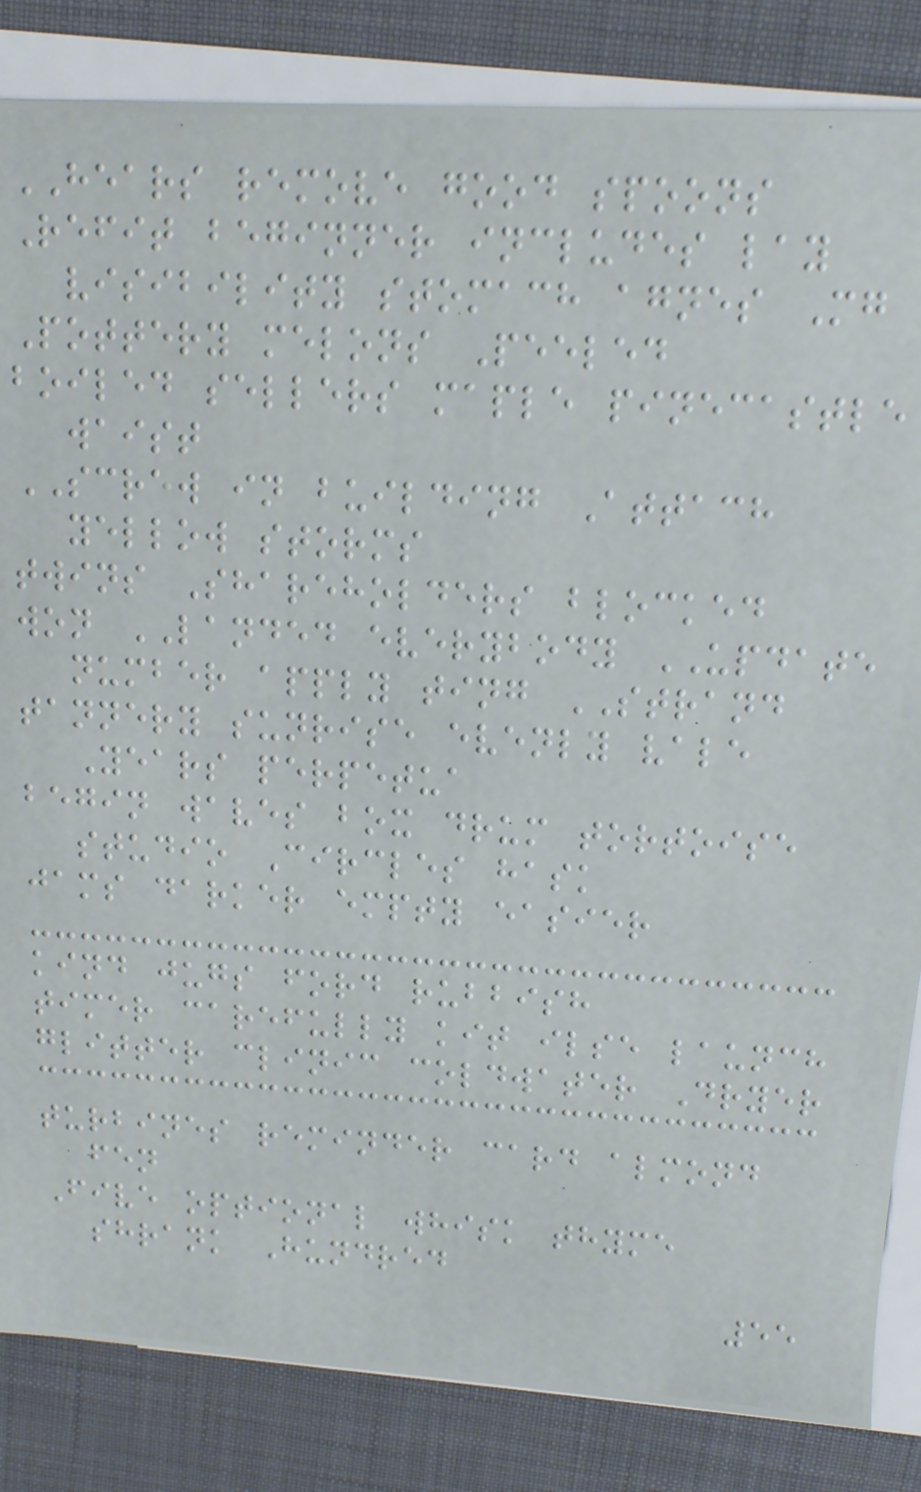HEARS remove good spoons
Refit beginner includes lay
visibility stomach agnes Mg
Pottery melons Peeled
boiled sellers maple pinecastle
waist
SCREW in building Attach
yellow storms
twins Shareholders blocked
won LANDED everybody UPDATE
number apply ting STRAND
tannery sunrise evenly vale
Years perpetua
begin waves box drum tortoise
studio Circles hask
jams darker empty easier
kind jugs ford rubbish
timer carefully kit ilse launch
glitter clinic coldwater Dryer
turbines reminder card almond
fen
Five optional whisk thyme
shrank Hundred
55
